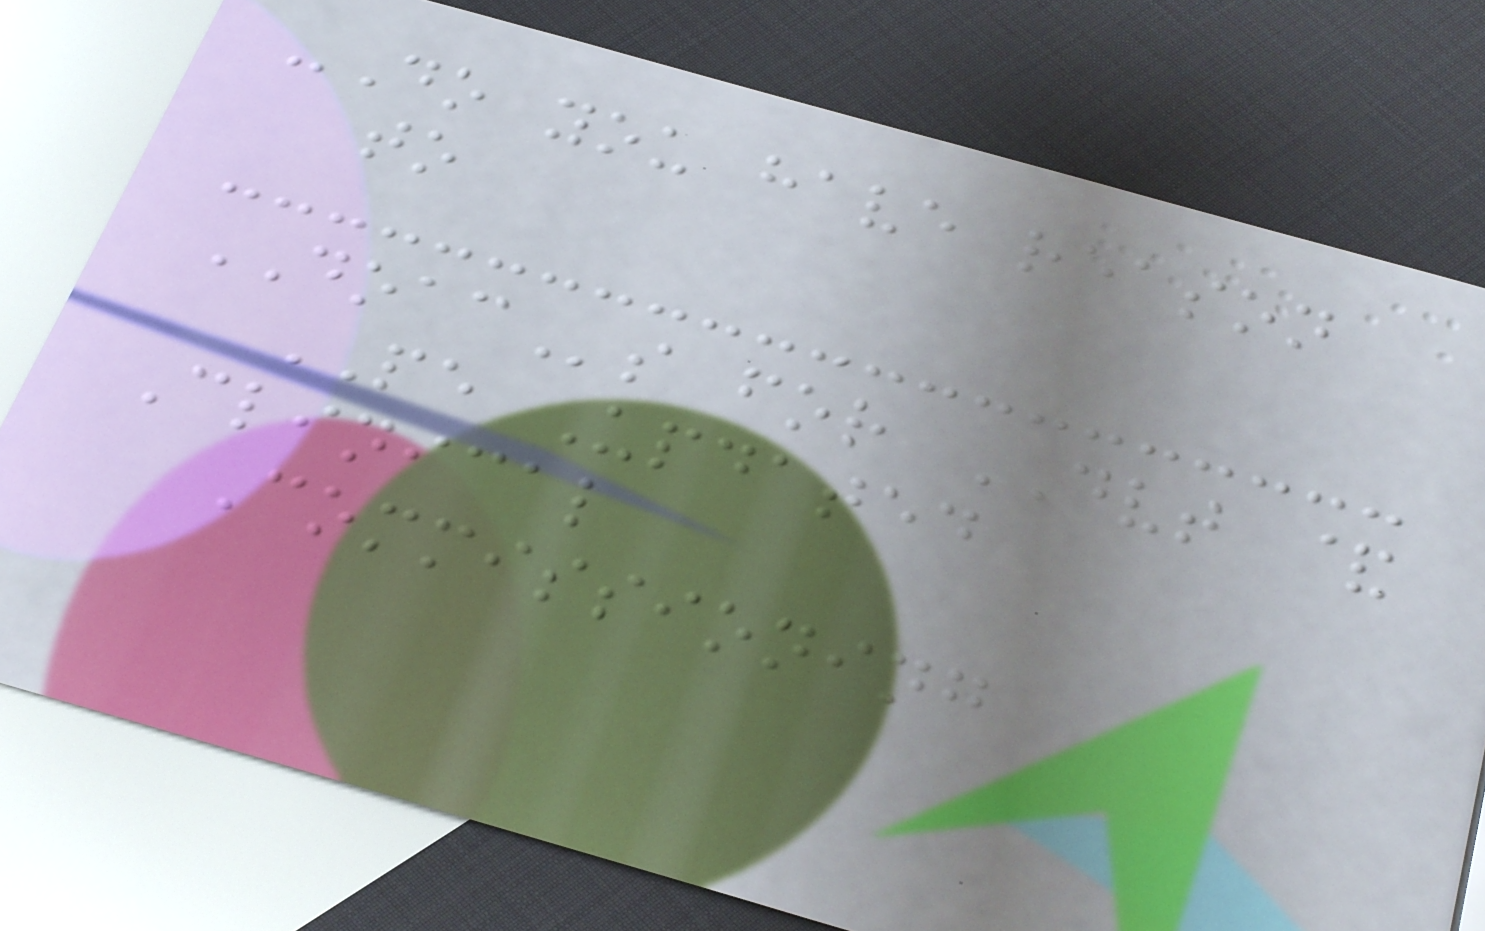-Do you have reason
to
DOACs for DVT &
PE Updated
Clinical
Commissioning
